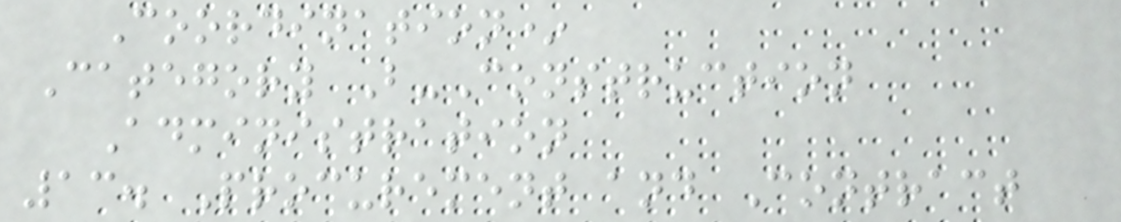Coordination*
Category B-Construction
Administration
13. Procurement and Contract
